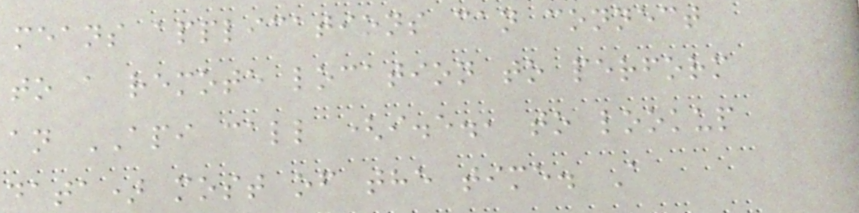means applications can connect
to a remote location to perform
an API call (i.e., to lookup
data) most of the time. A
